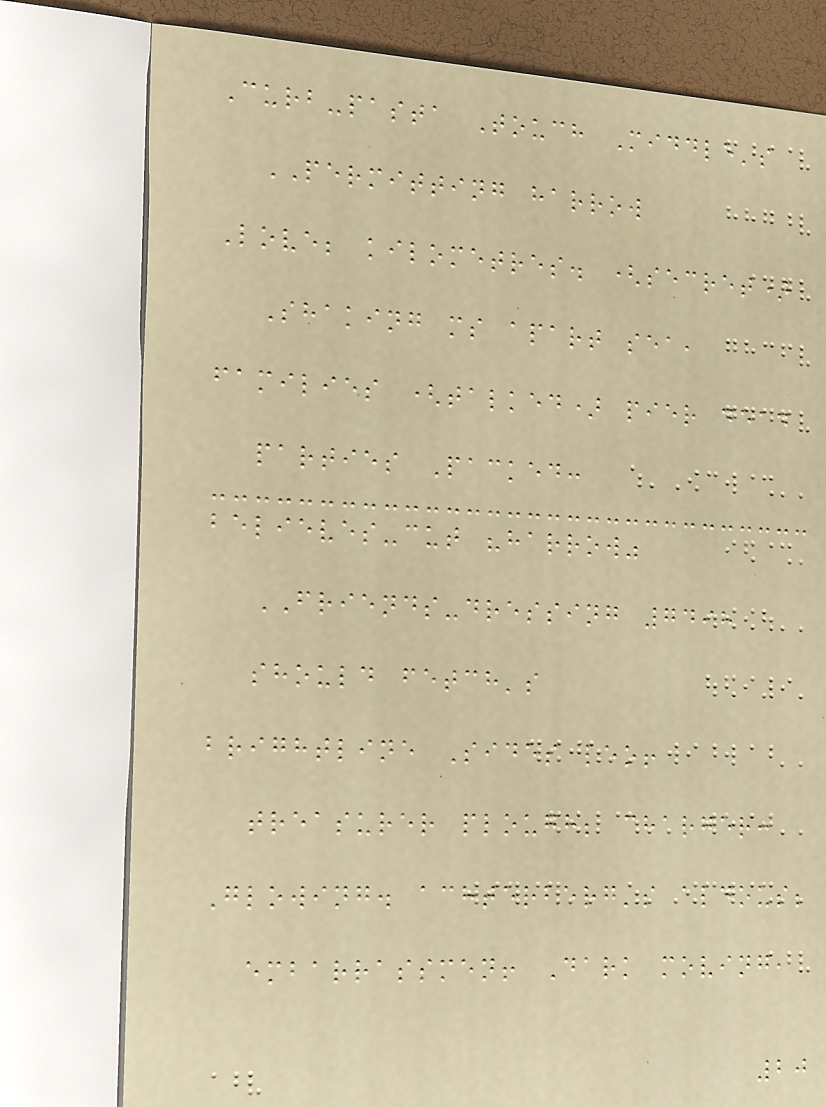Curb-pasta Touch Middle's
PERMITTING harrow
Love; kilometres. (secret)
Shaking ms apart sea,
families (talked) pier dead
parties Packed:
believes-cut "harrow"
FRIENDS-dressing 7498
should fetch's
brightline Sides leo!
treasurer plough; charger:
Glowing. achterberg's aldous;
embarrassmen! Dark moving,
20
